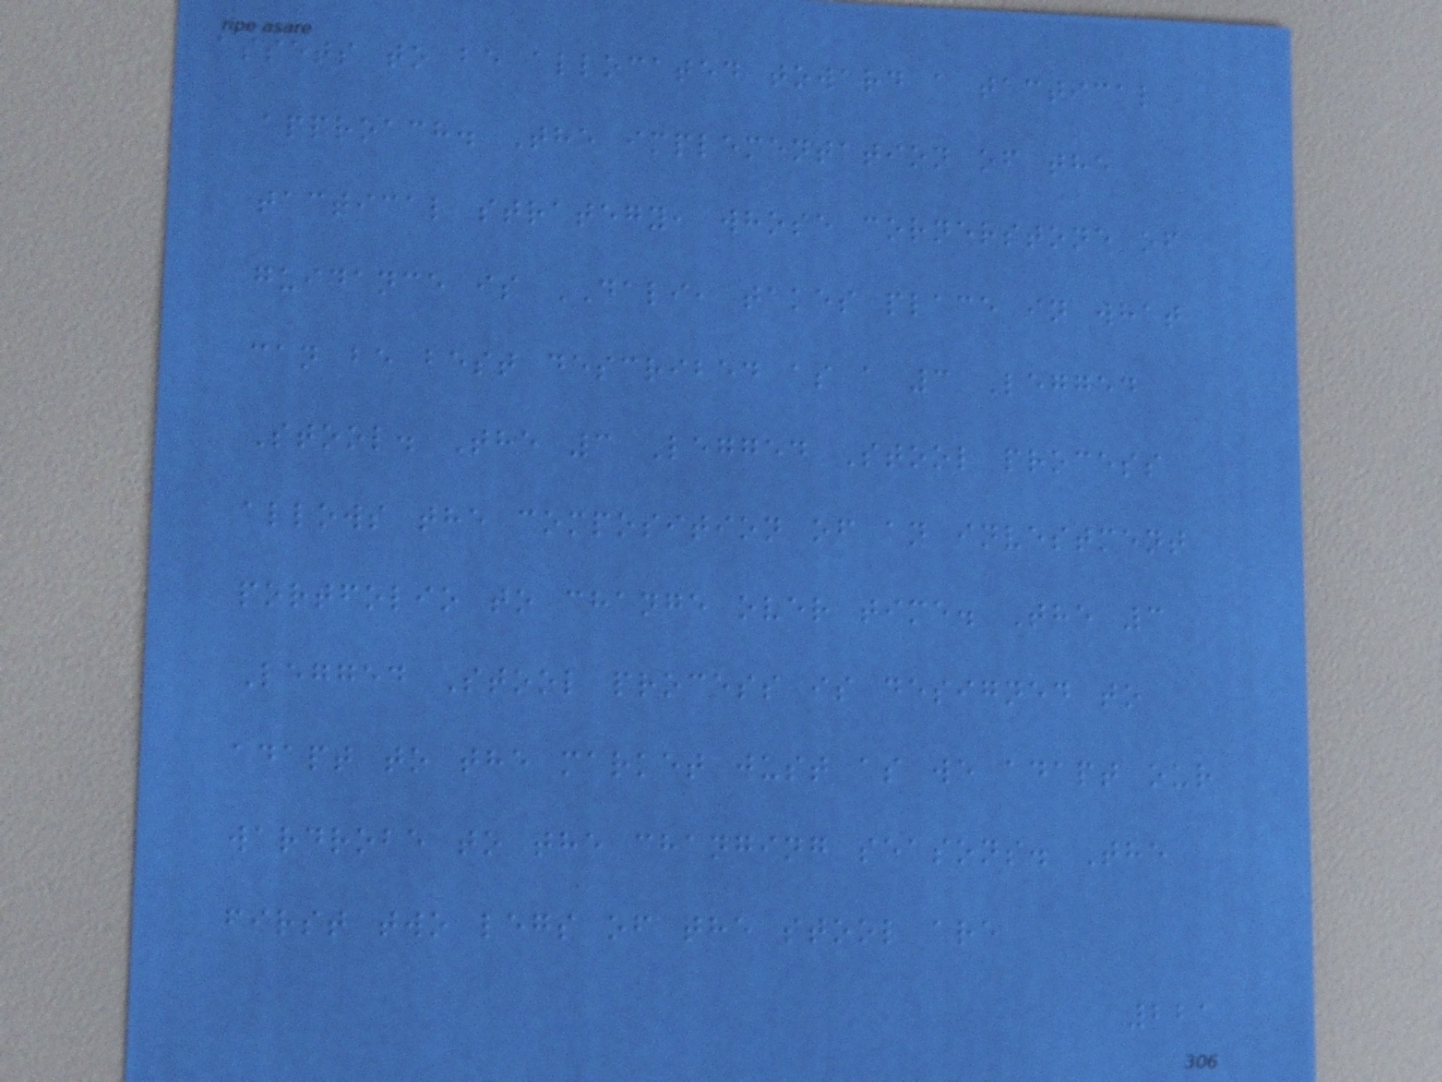assets to be allocated toward a tactical
approach. The implementation of the
tactical strategy, whose cornerstone of
guidance is DALI, takes place in what
can be best described as a 3 Legged
Stool. The 3 Legged Stool process
allows the composition of an investment
portfolio to change over time. The 3
Legged Stool process is designed to
adapt to the market just as we adapt our
wardrobe to the changing seasons. The
first two legs of the stool are
221
